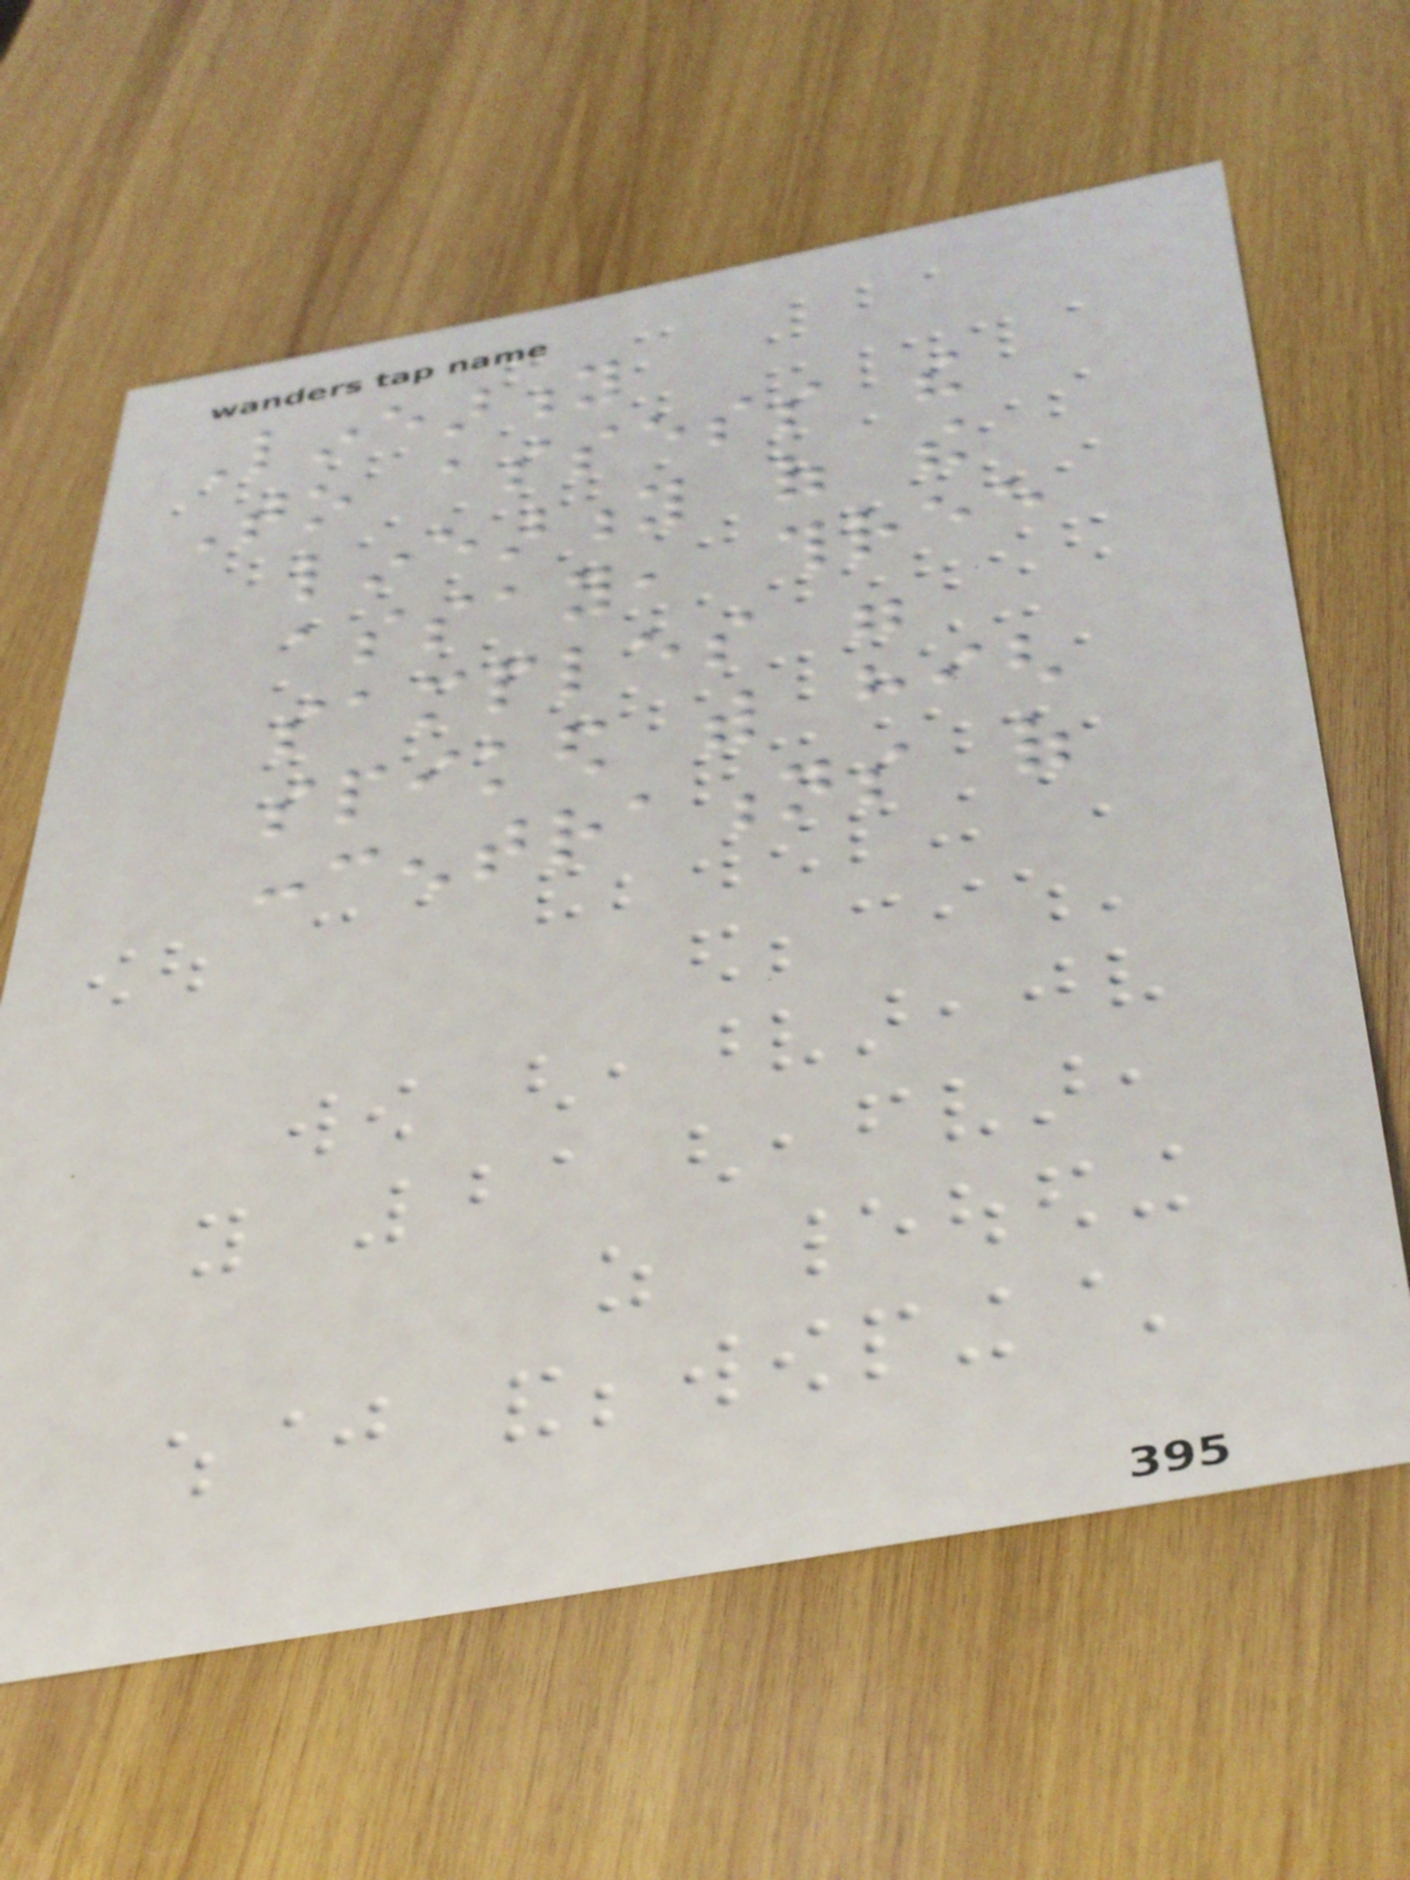Linearity
To assess the
linearity of the
assay, three
samples were
spiked with high
concentrations of
